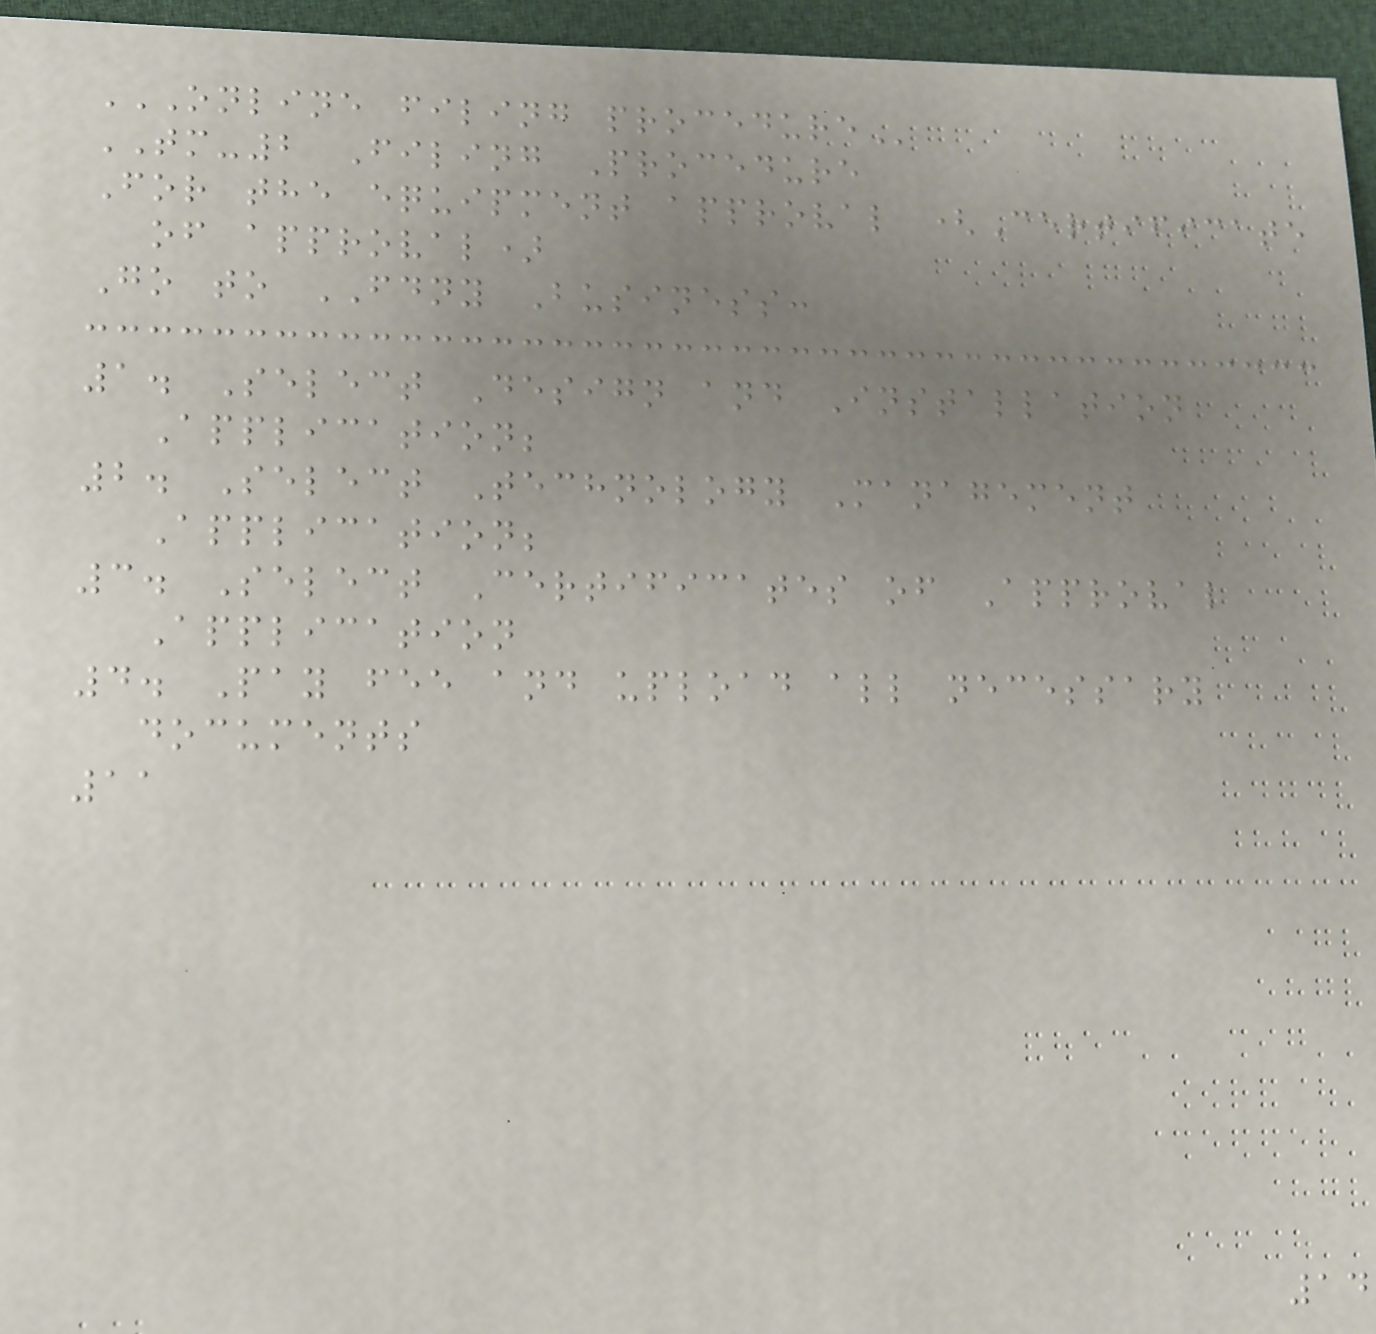ONLINE FILING PROCEDURE
TM-2 Filing Procedure
For the equipment approval (Certificate
of approval)
Go to FDNY Business:
1. Select Design and Installation
Application;
2. Select Technology Management
Application;
3. Select Certificates of Approval
Application
4. Pay fee and upload all necessary
documents
11
14
